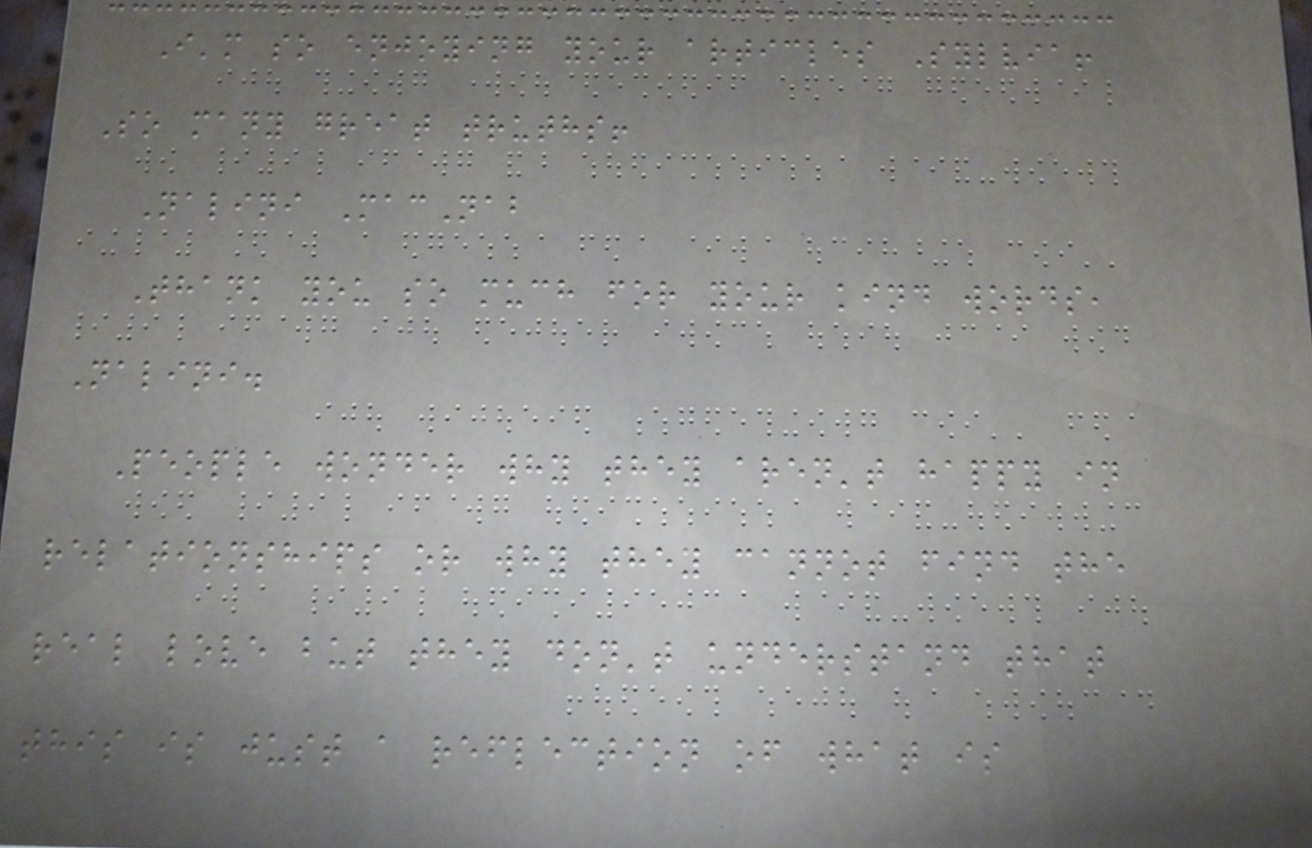I'm so enjoying your articles Sylvia!
So many great truths!
Nalini MacNab
Thank you so much for your kind words,
Nalini.
People wonder why they aren't happy in
relationships or why they cannot find the
real love but they don't understand that
this is just a reflection of what is
